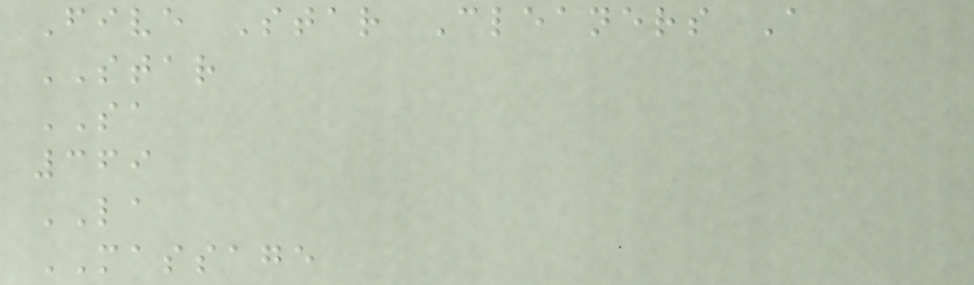Five Star Cleaners A
STAR
SA
369
LA
MASSAGE
